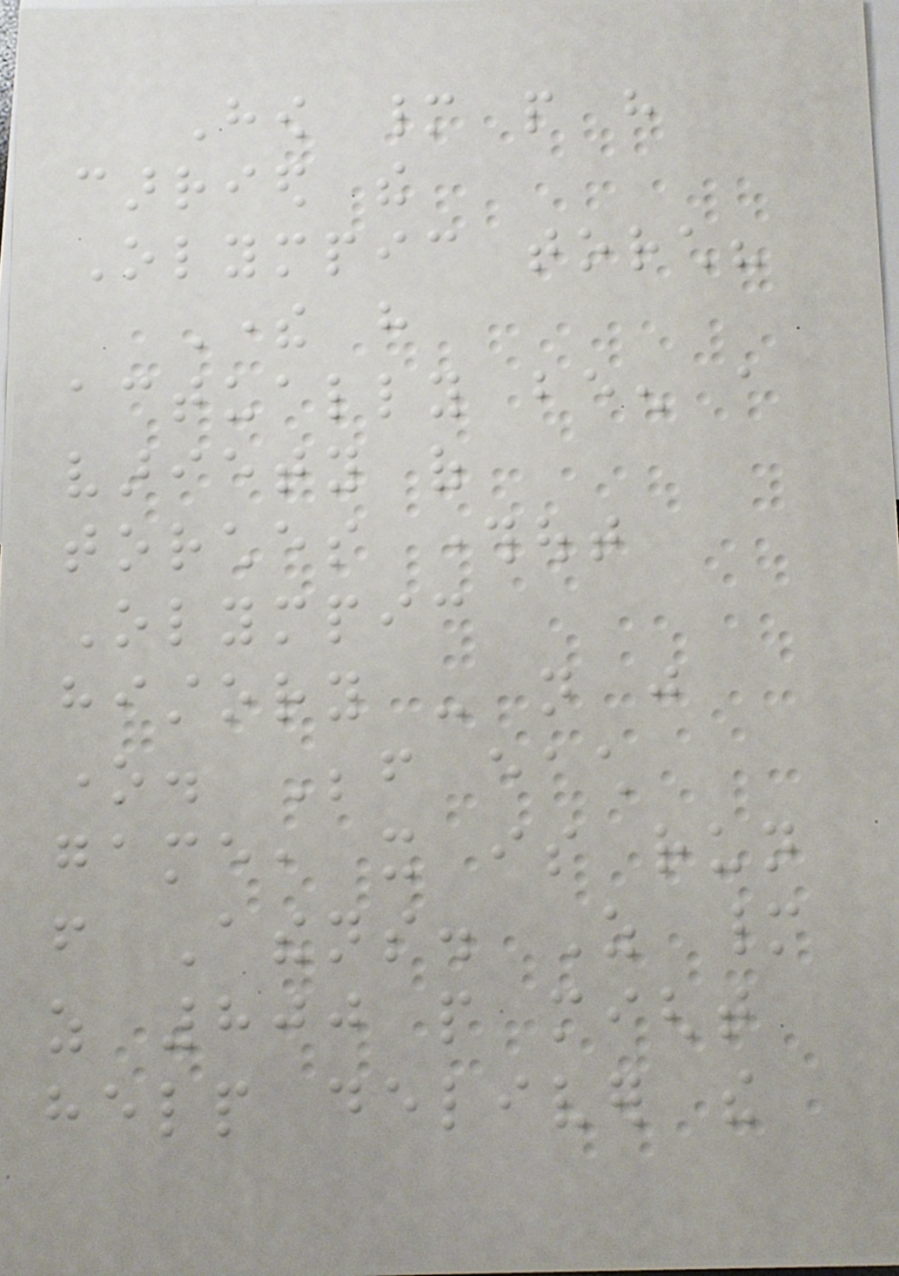How many people have
carried the
Olympic torch?
There have
actually been a
variety of
torches throughout
Olympic
history - not just
one. Before each
game, it is run
from Athens. As many
as 800 people might
help deliver the
